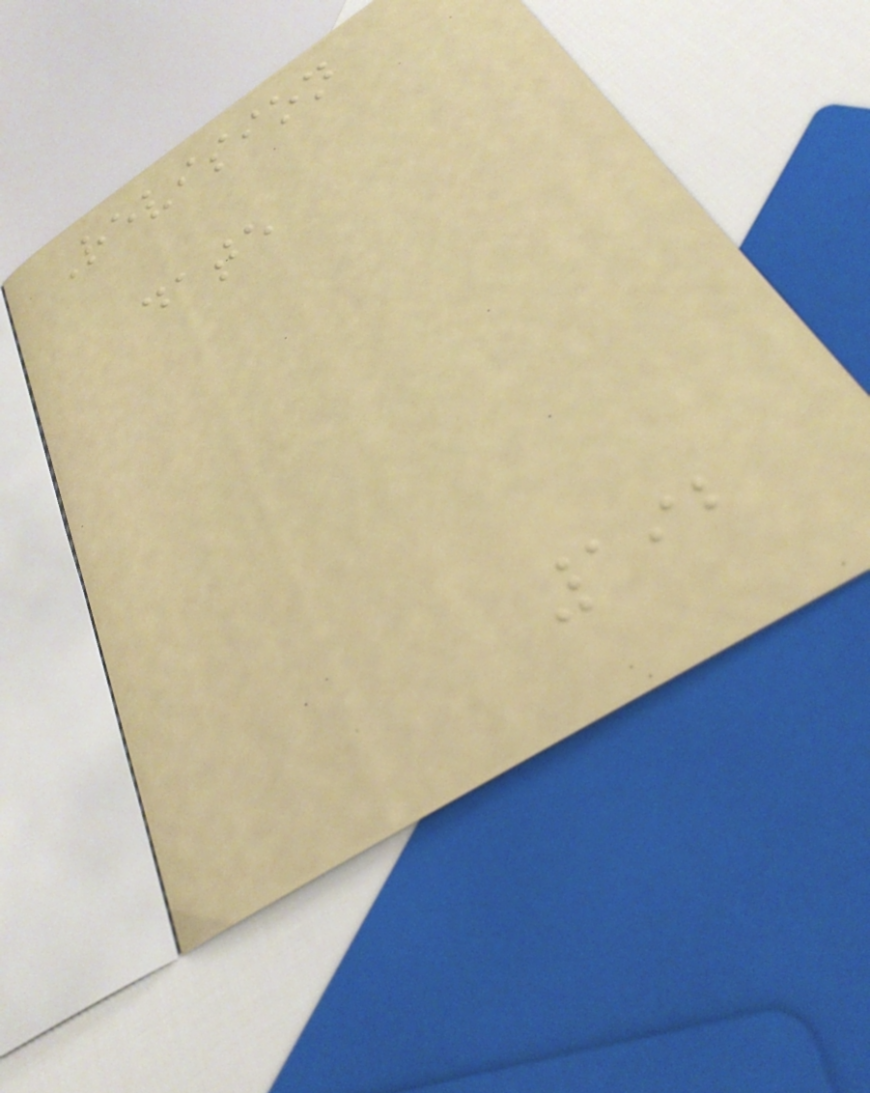Revision
date
192
